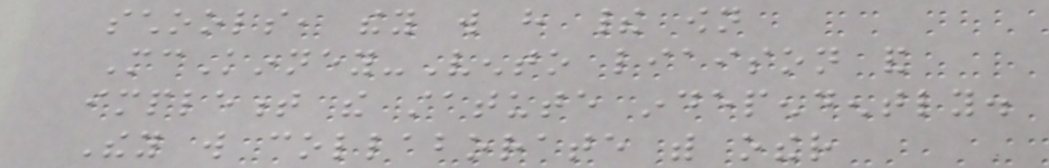schools, they will have their own
McKinney-Vento liaison and
implement the statute independently.
They will collaborate with other
